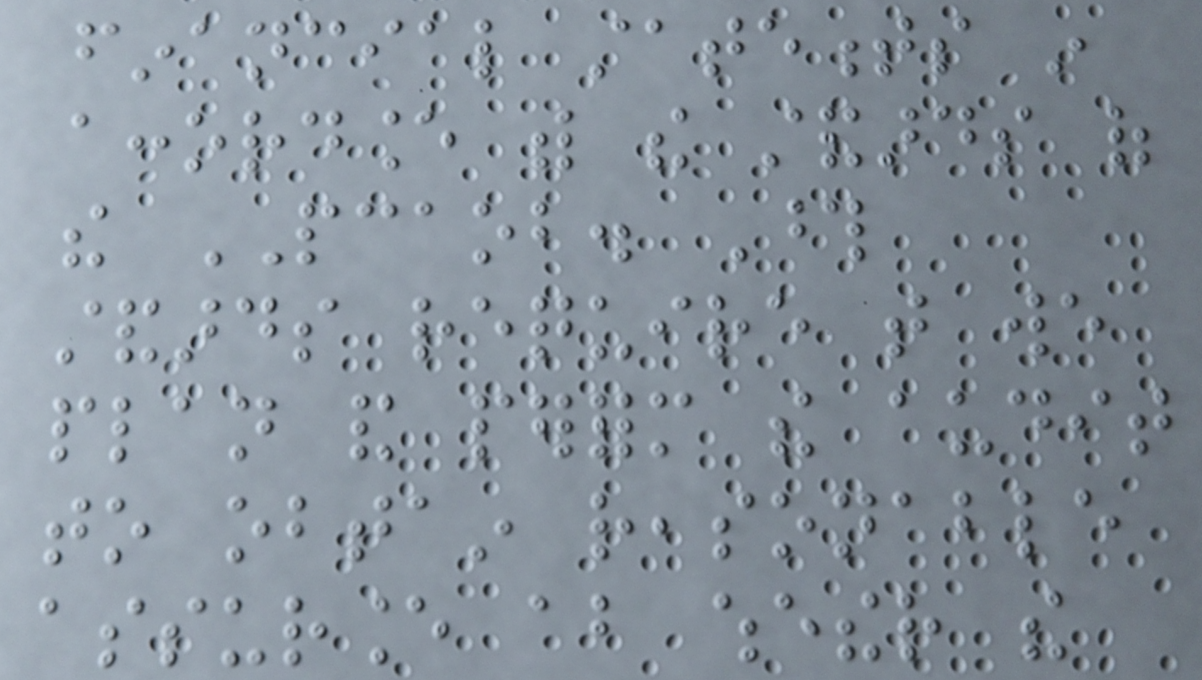financial statements in
accordance with the standards of
the PCAOB. Those
standards require that we
plan and perform the audit
to obtain reasonable
assurance about whether the
